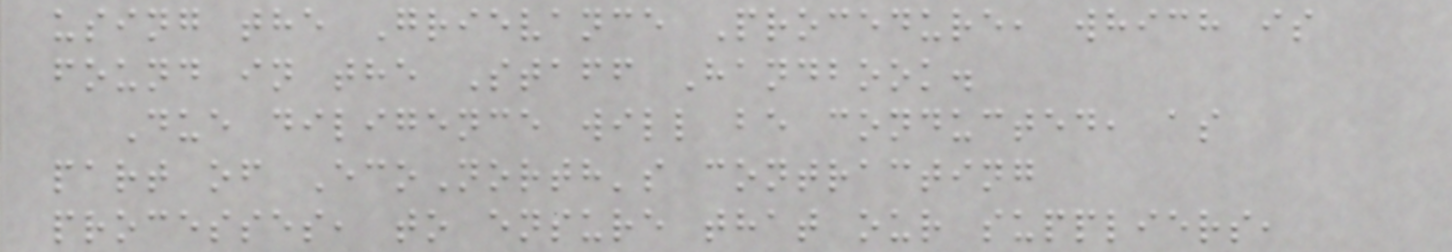using the Grievance Procedure, which is
found in the Staff Handbook.
Due diligence will be conducted, as
part of EcoNorth's contracting
processes, to ensure that our suppliers,
